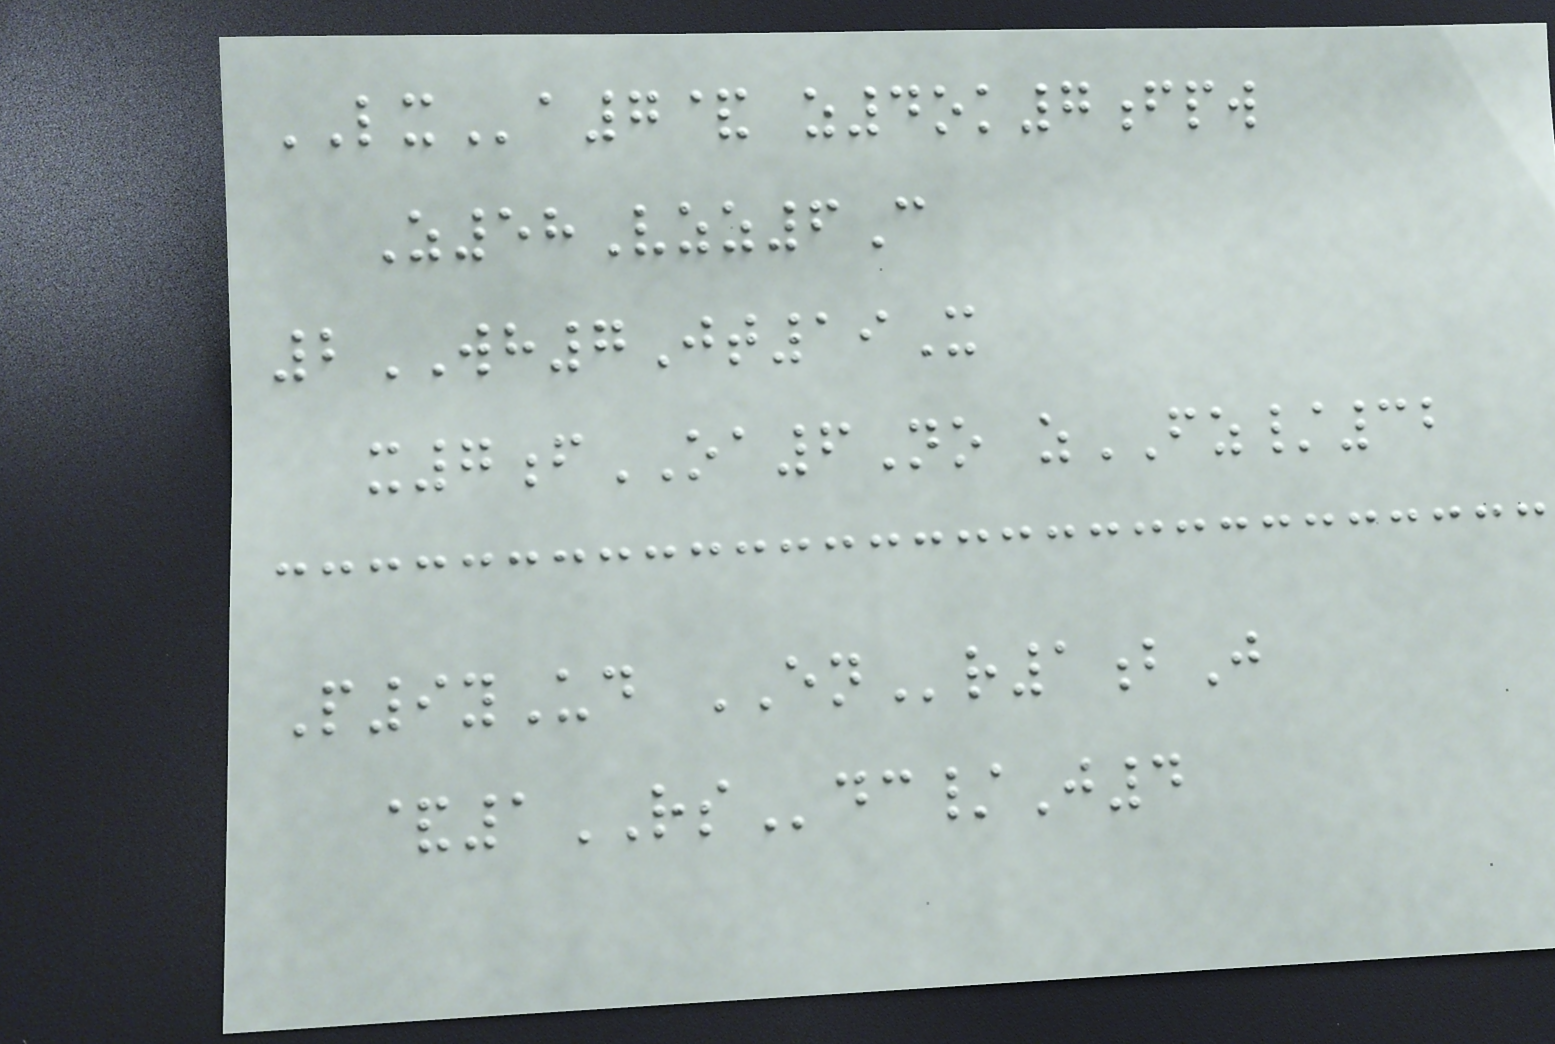LXa7& z4ok7fpw
Z58Vzz6C
2WH7Jt19X
x7fOA6No zFZ/32
P9yUd ENr1bJ
&1RSdc/J4
